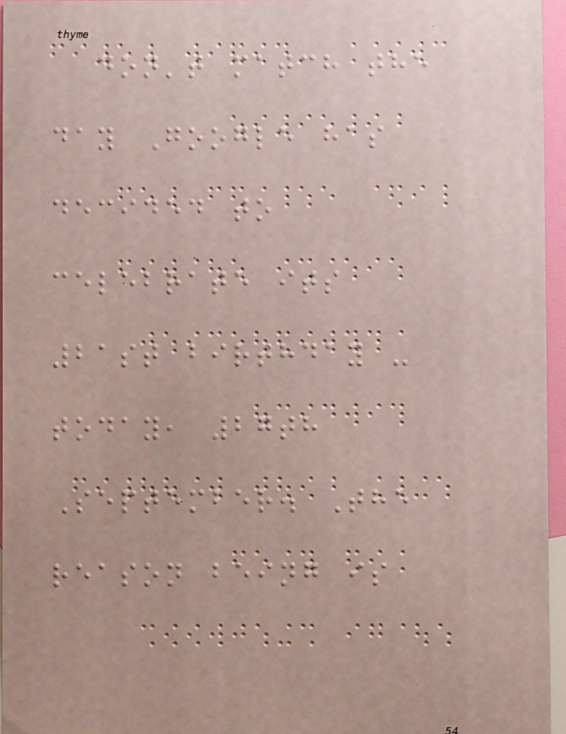don't match the
day Google has
decided to
celebrate its
21st birthday -
today, 27th
September. The
reason being is
